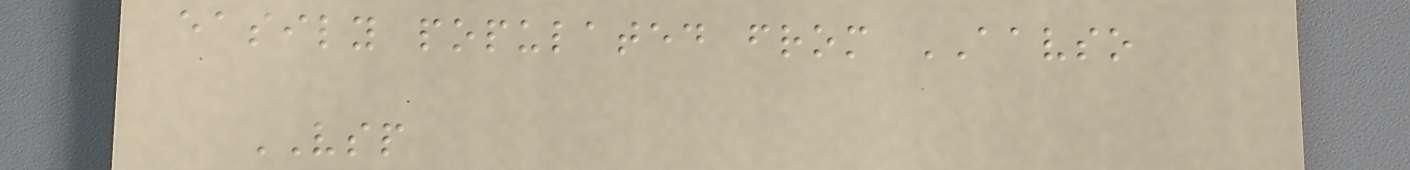easily populated from AAVSO
VSP
